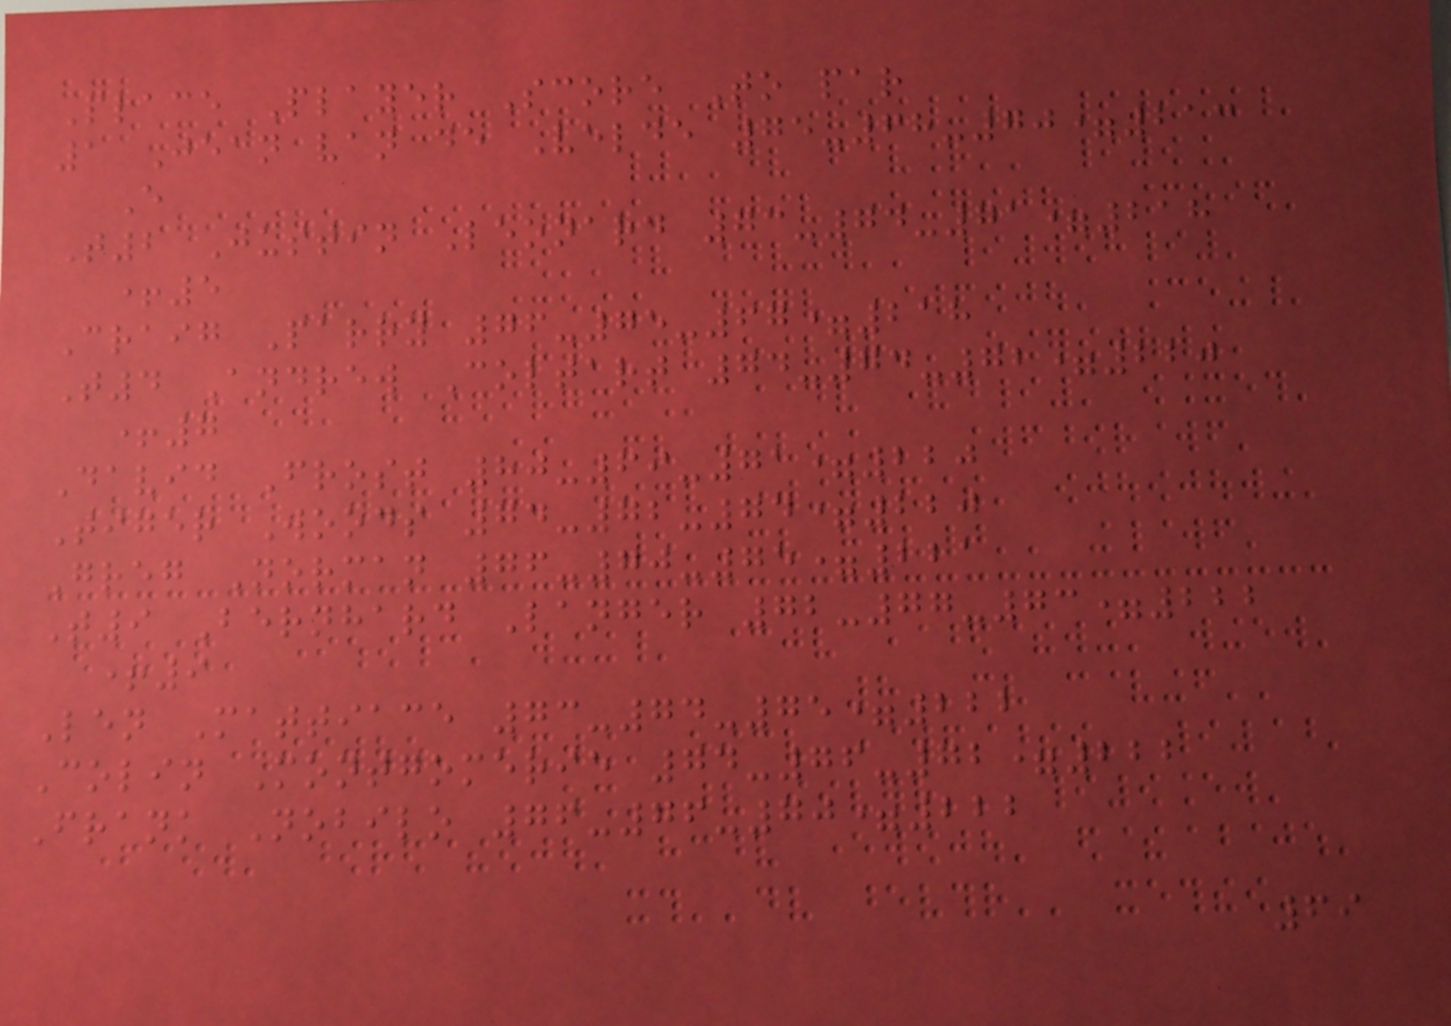Place Player Score To par
1 Jean van de Velde 75-68-70=213
E
T2 Justin Leonard 73-74-71=218
+5
Craig Parry 76-75-67=218
T4 Andrew Coltart 74-74-72=220
+7
David Frost 80-69-71=220
Tiger Woods 74-72-74=220
Greg Norman 76-70-75=221
T9 Bernhard Langer 72-77-73=222
+9
Len Mattiace 73-74-75=222
Colin Montgomerie 74-76-72=222
Frank Nobilo 76-76-70=222
69
